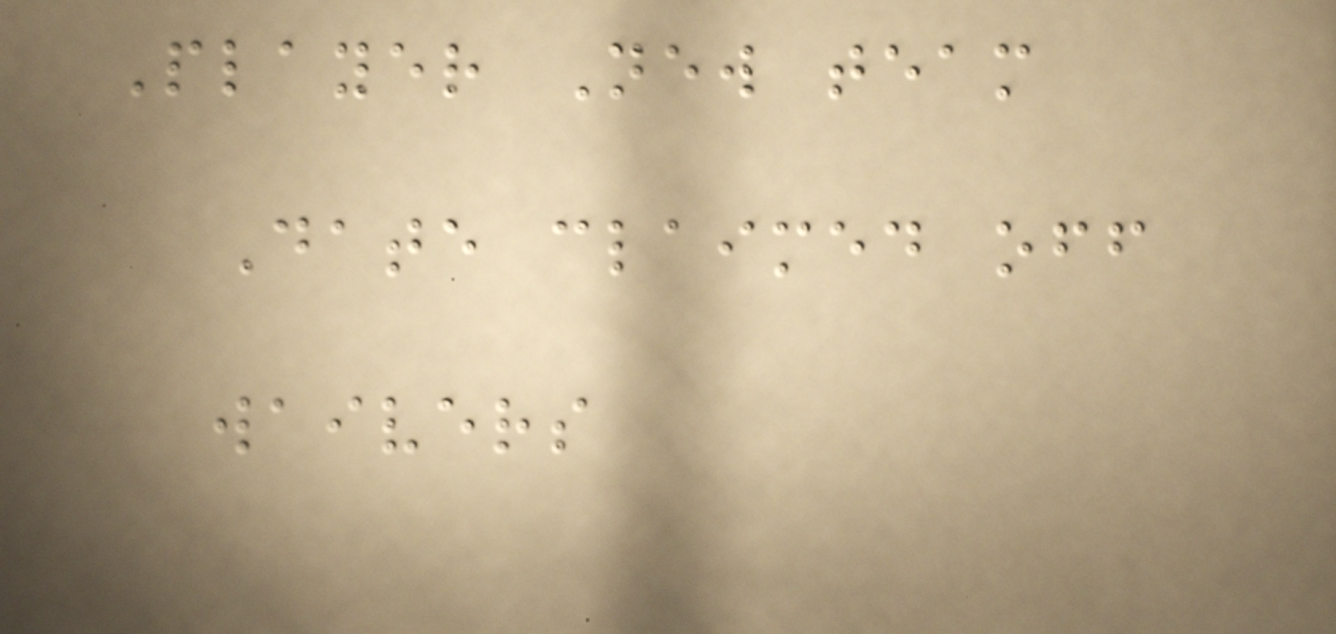Player New team
Date claimed off
waivers
